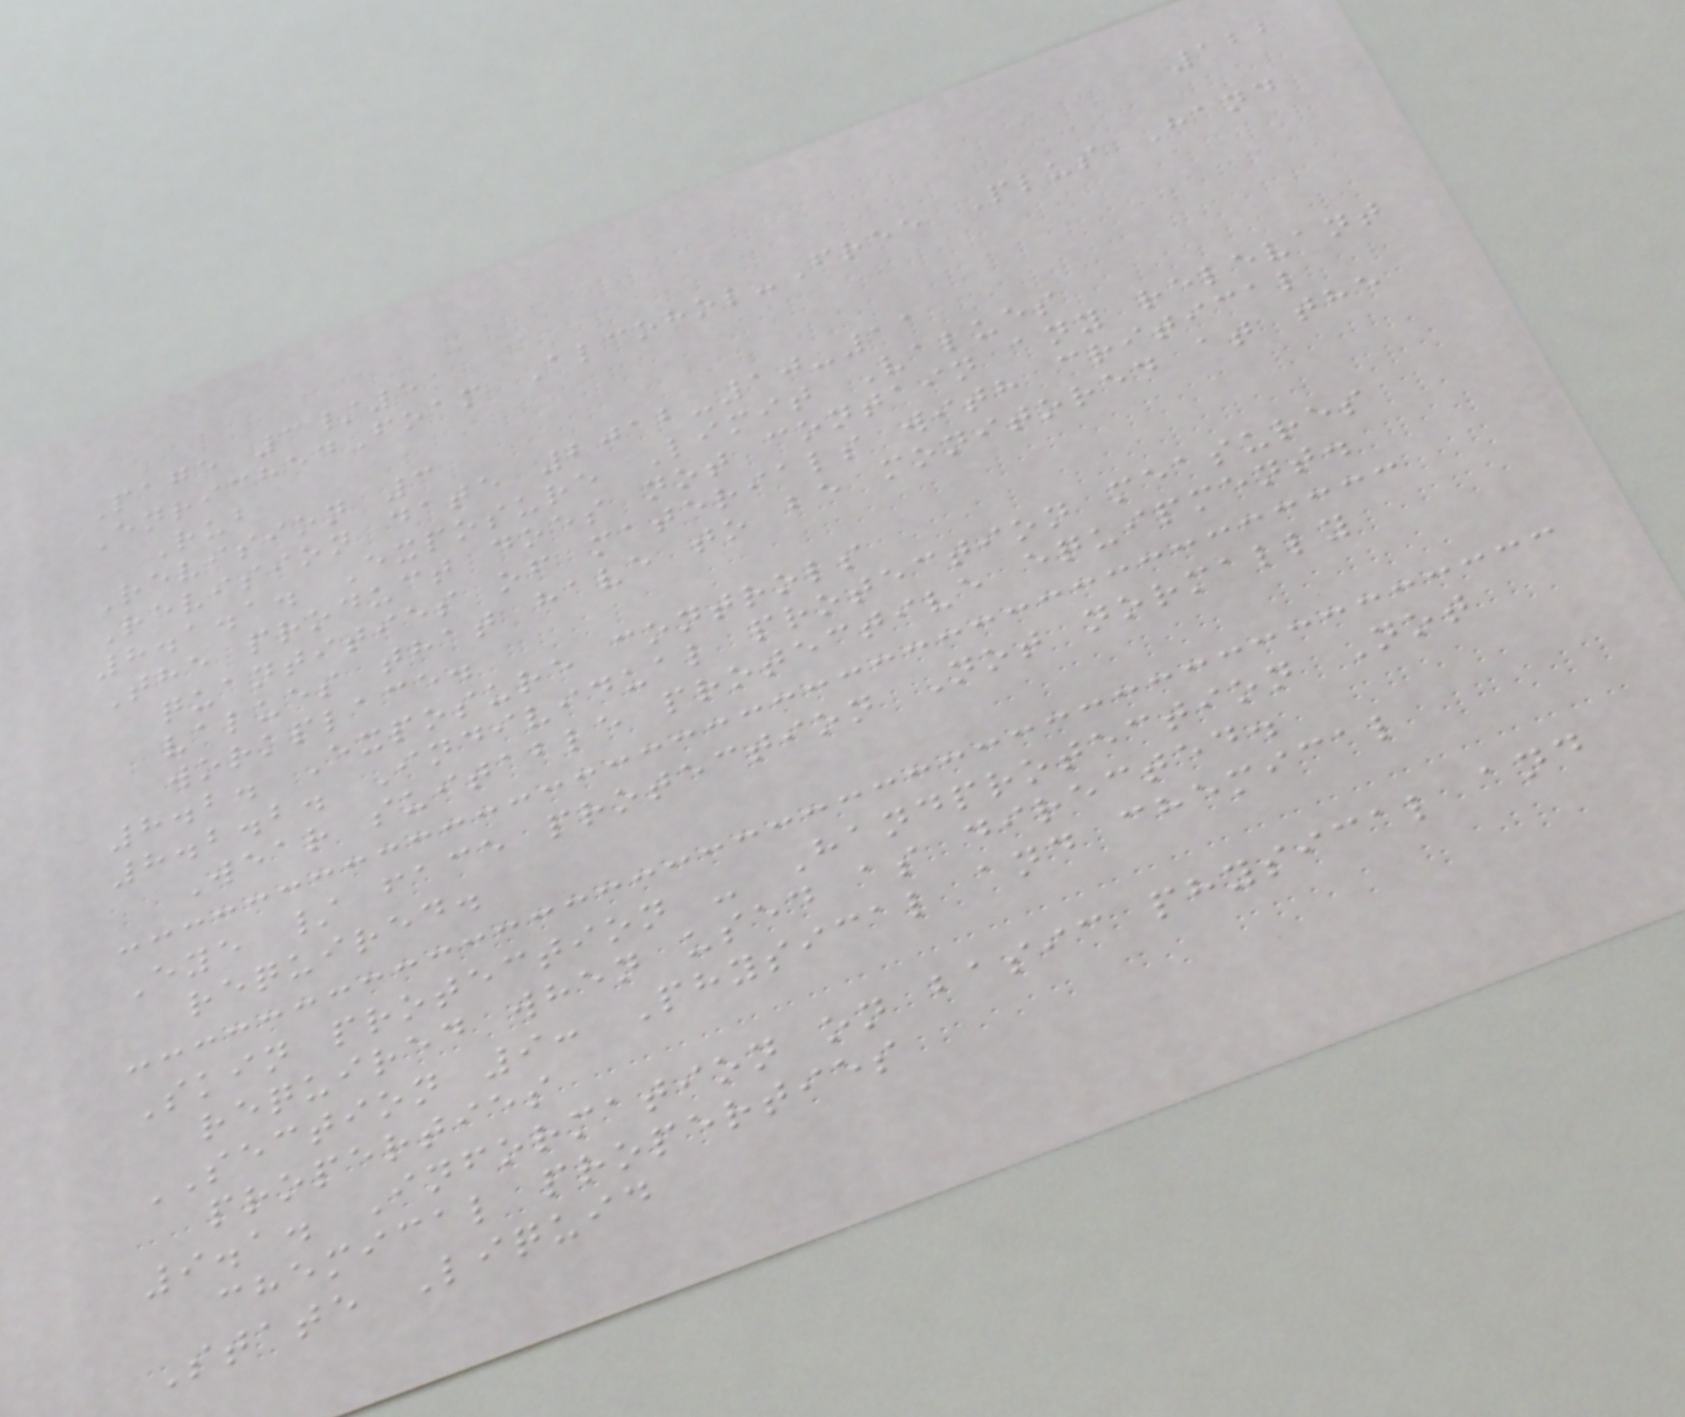122
Page 3/5
EnrichedFoam Alcohol-Free Plus Hand
Rub
Revision 3
Revision date 2012-10-11
8.1.1. Exposure Limit Values
The product does not contain any relevant
quantities of materials with critical
values that have to be monitored at the
workplace.
8.2. Exposure controls
8.2.2. Individual protection measures
Wear suitable protective equipment.
Eye / face protection Not normally
required.
Skin protection - Handprotection Not
required when used as directed.
SECTION 9: Physical and chemical
properties
9.1. Information on basic physical and
chemical properties
State Liquid
